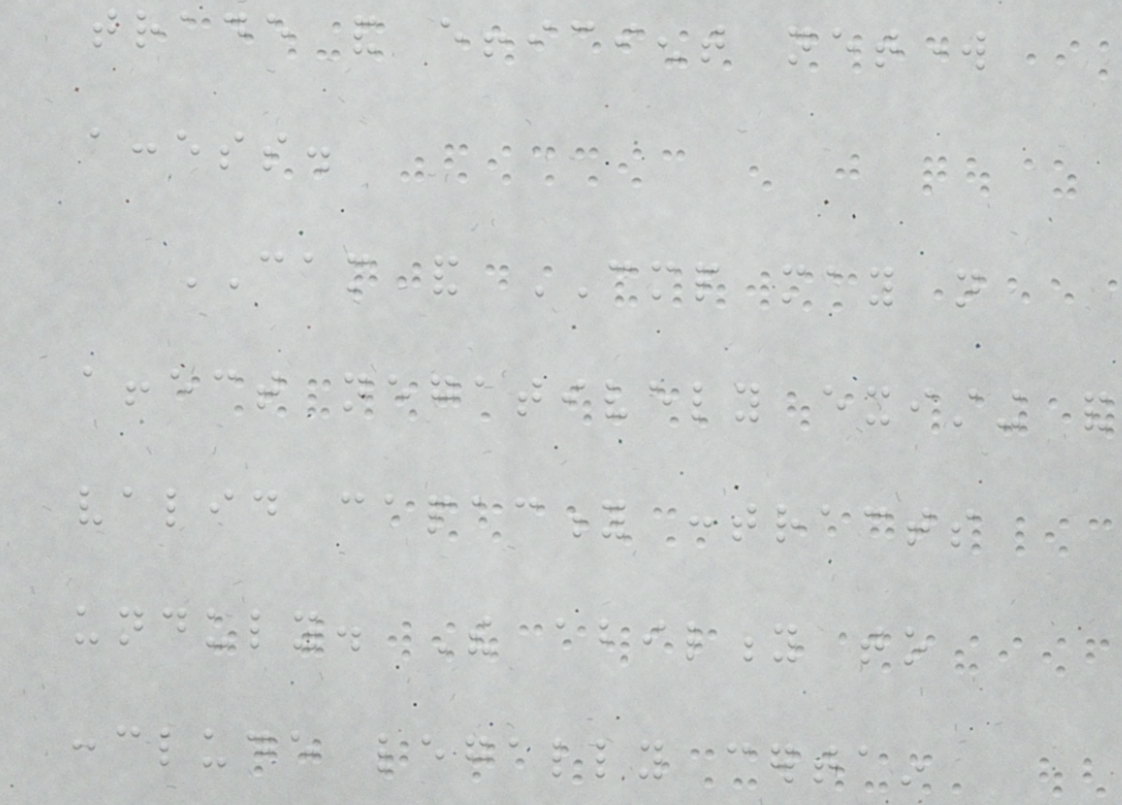trade and efficient network
access.
CAM and CMP may not
affect negatively existing and
valid capacity contracts
unduly. The ability to
conclude legally certain
